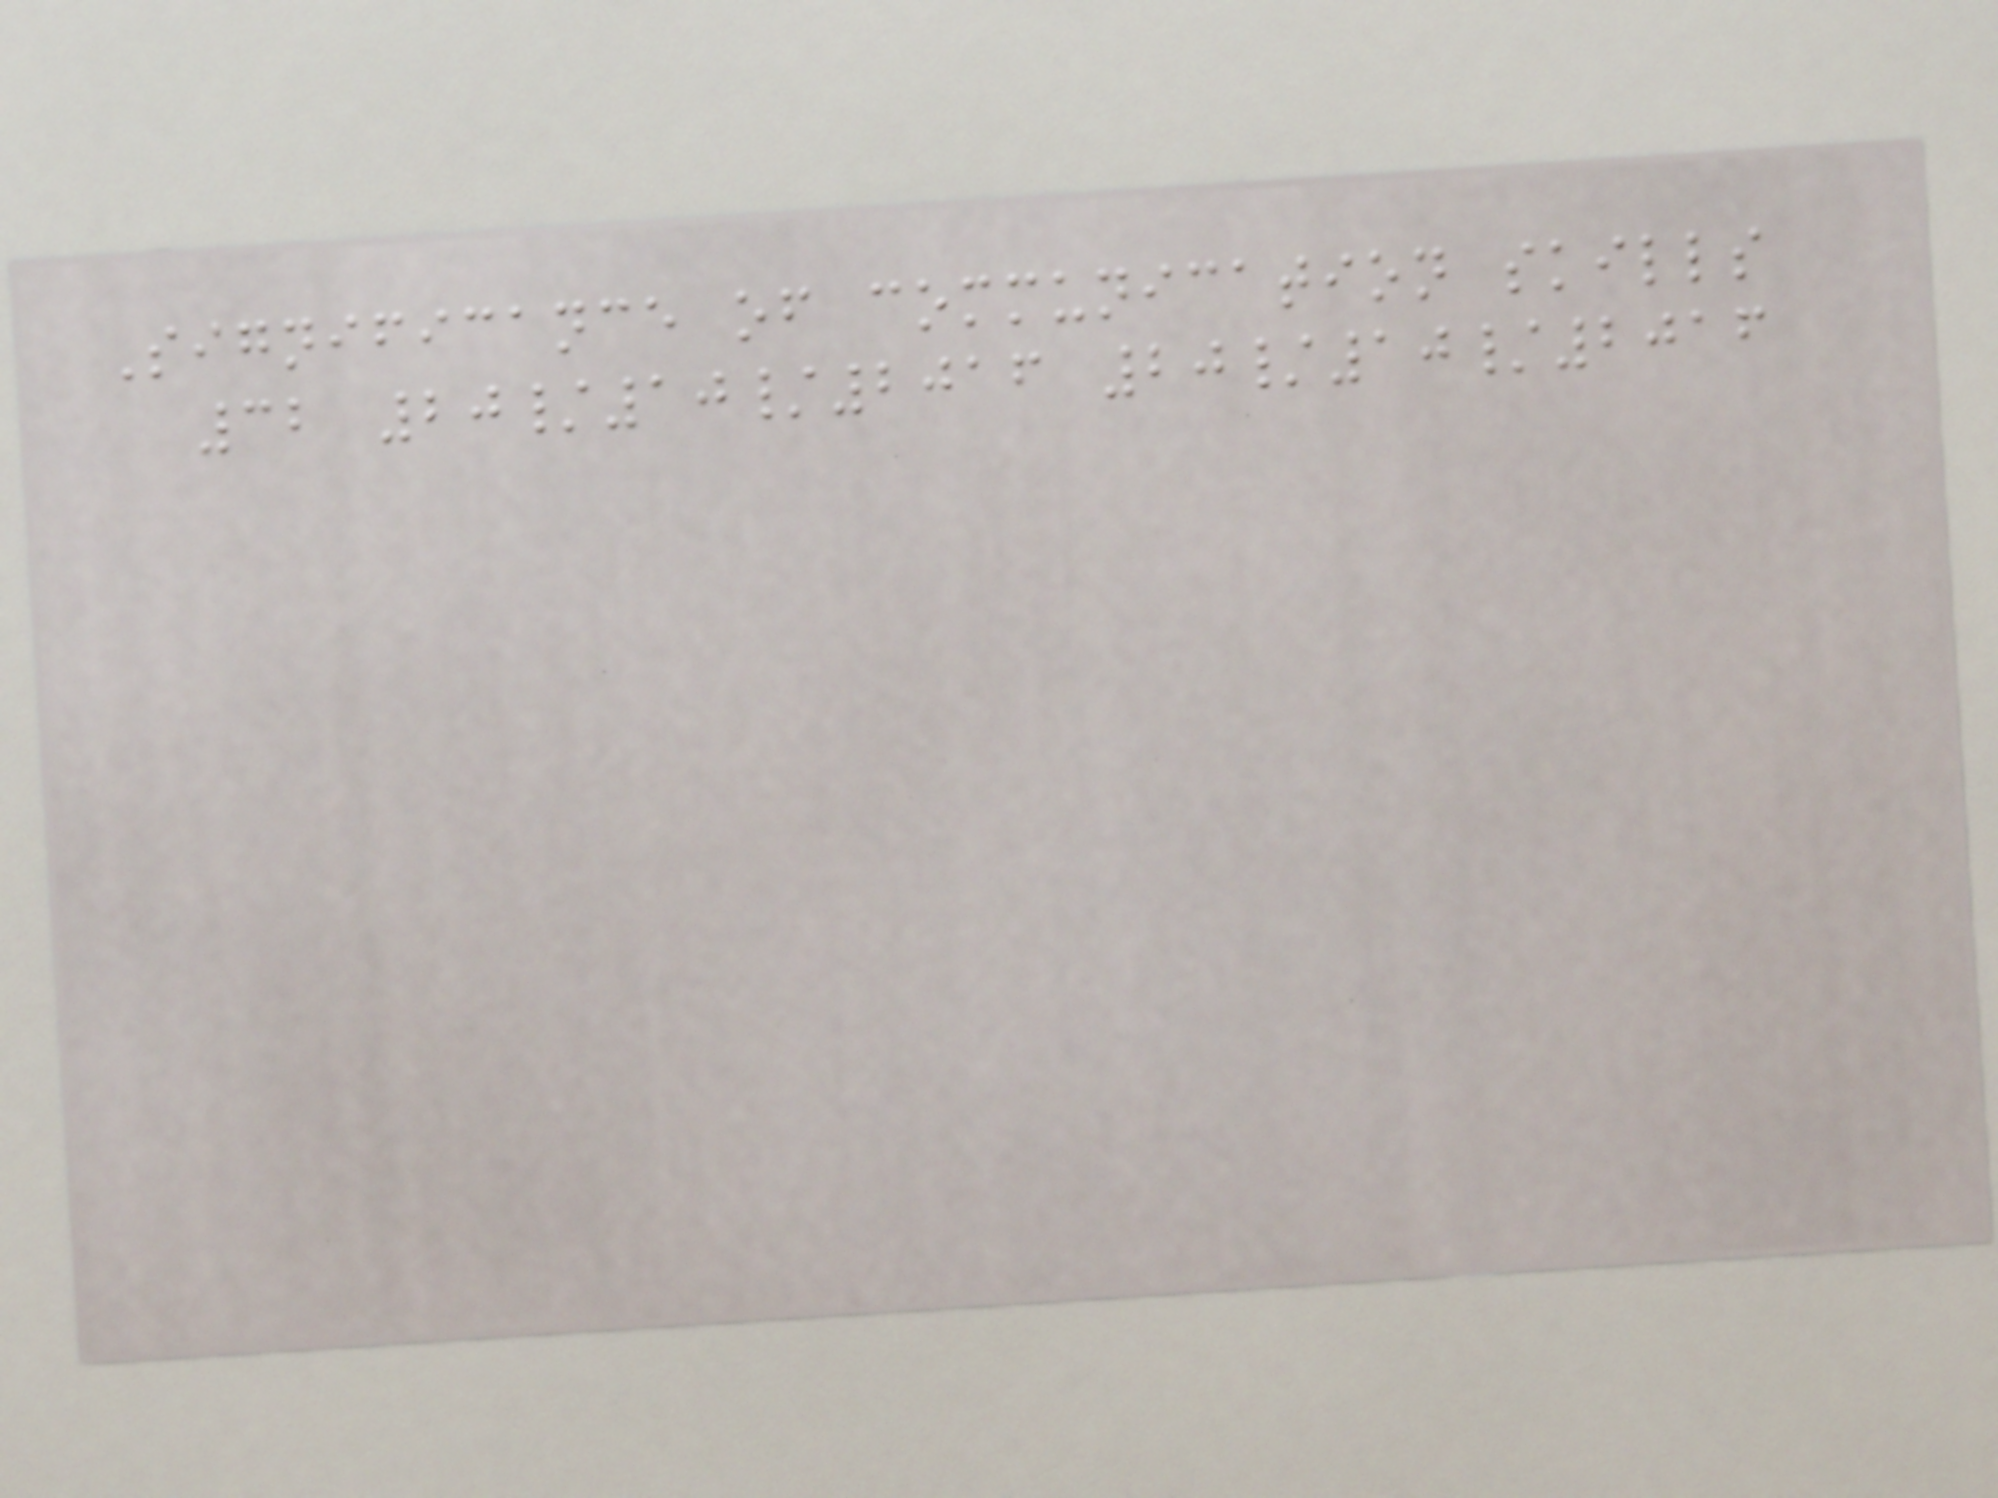Significance of communication skills
32 20/10/2016 20/10/2016
